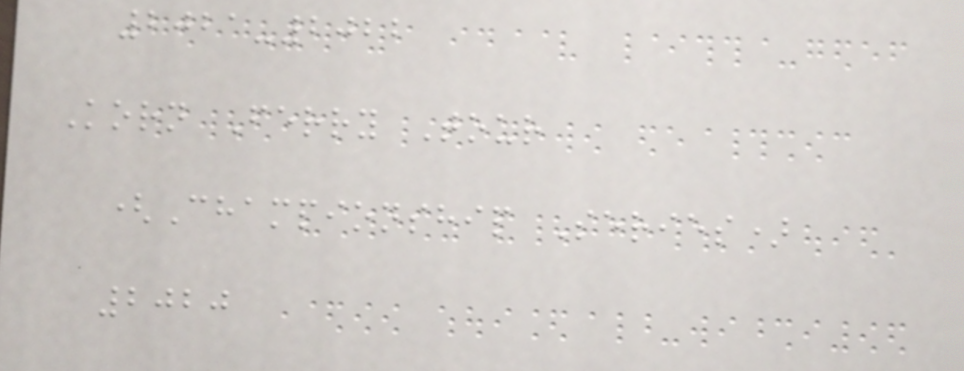2021-2022
Korn Ferry Tour
(Championship Series)
2020
